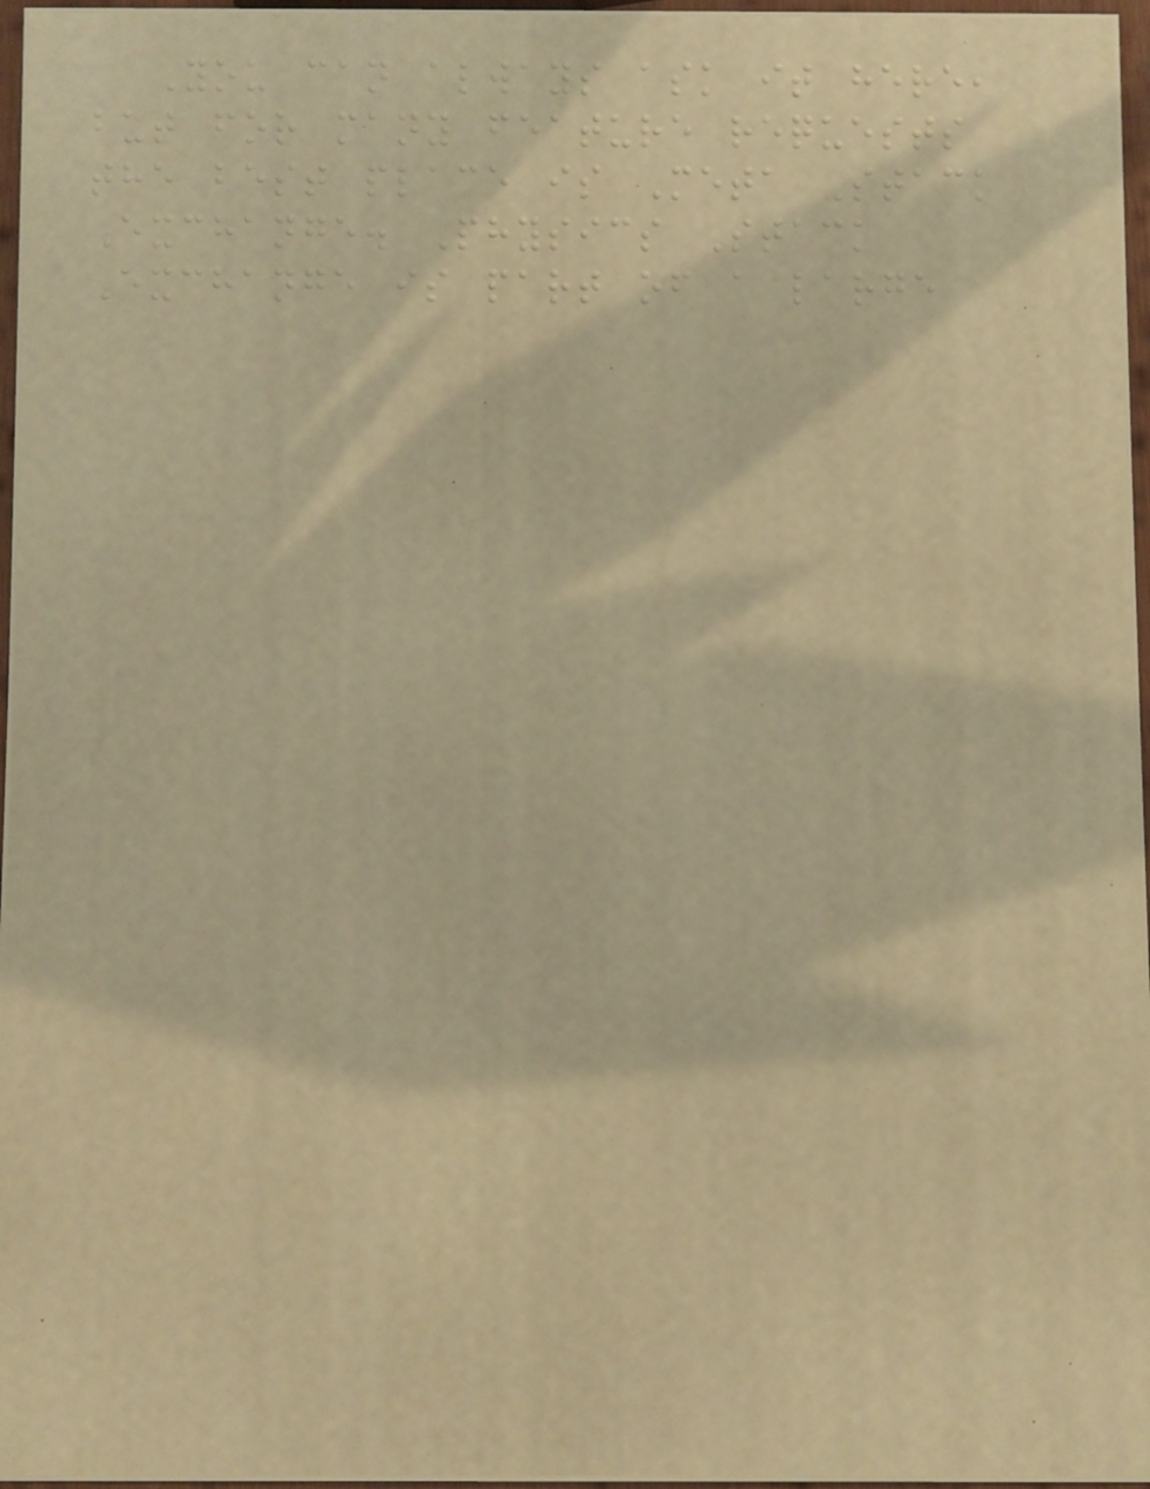You can always ask it here,
but for many feature requests
the best place is Meta Stack
Exchange. Physics Stack
Exchange is part of a large
